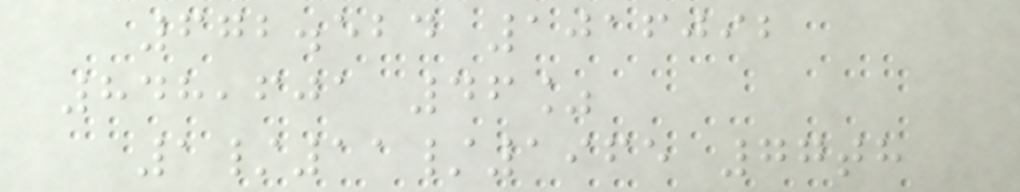672.524 1016092
848,601 46%
1/11/1965 77th
